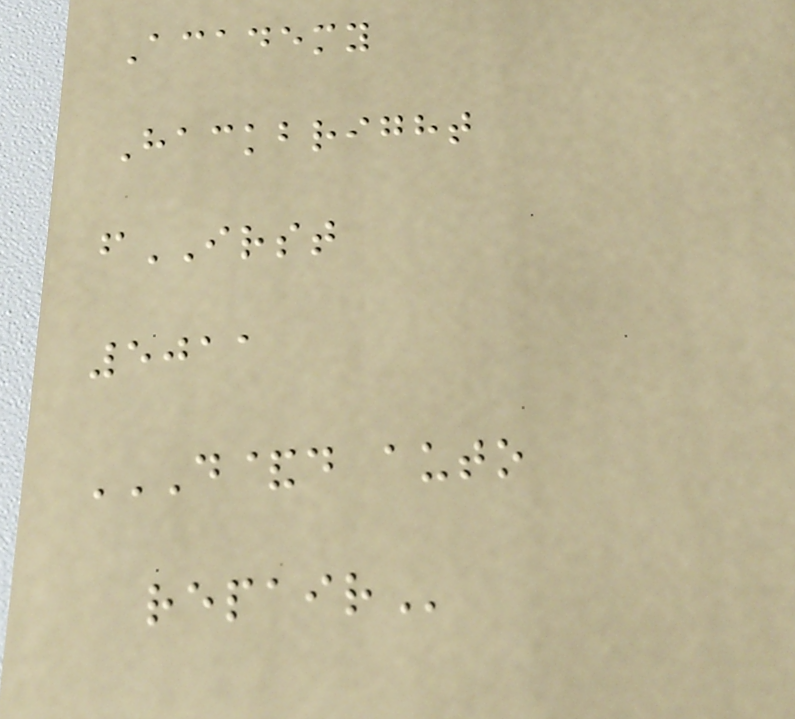Academy
Hackbright
fIRST
5011
D&D AUTO
REPAIR
